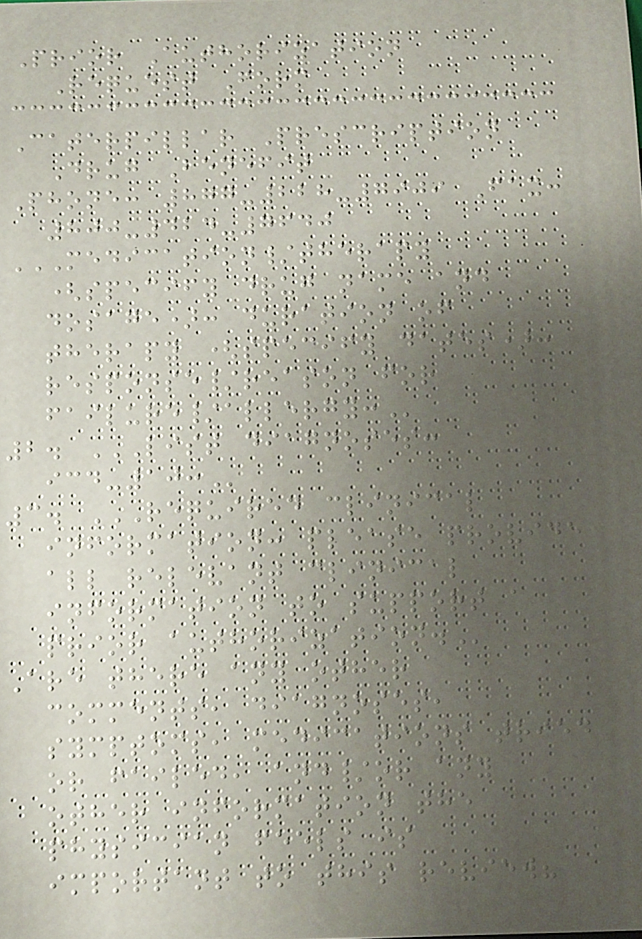Prior Authorization
Request Form
Caterpillar Prescription
Drug Benefit
Phone: 877-228-7909 Fax:
800-424-7640
MEDICATION/THERAPY
(SPECIFY DRUG NAME AND
DOSAGE): DURATION OF
THERAPY (SPECIFY DATES):
RESPONSE/REASON FOR
FAILURE/ALLERGY:
2. LIST DIAGNOSES:
ICD-10:
3. REQUIRED CLINICAL
INFORMATION: PLEASE PROVIDE
ALL RELEVANT CLINICAL
INFORMATION TO SUPPORT A
PRIOR AUTHORIZATION.
Are there any other
comments, diagnoses,
symptoms, medications tried
or failed, and/or any
other information the
physician feels is
important to this review?
